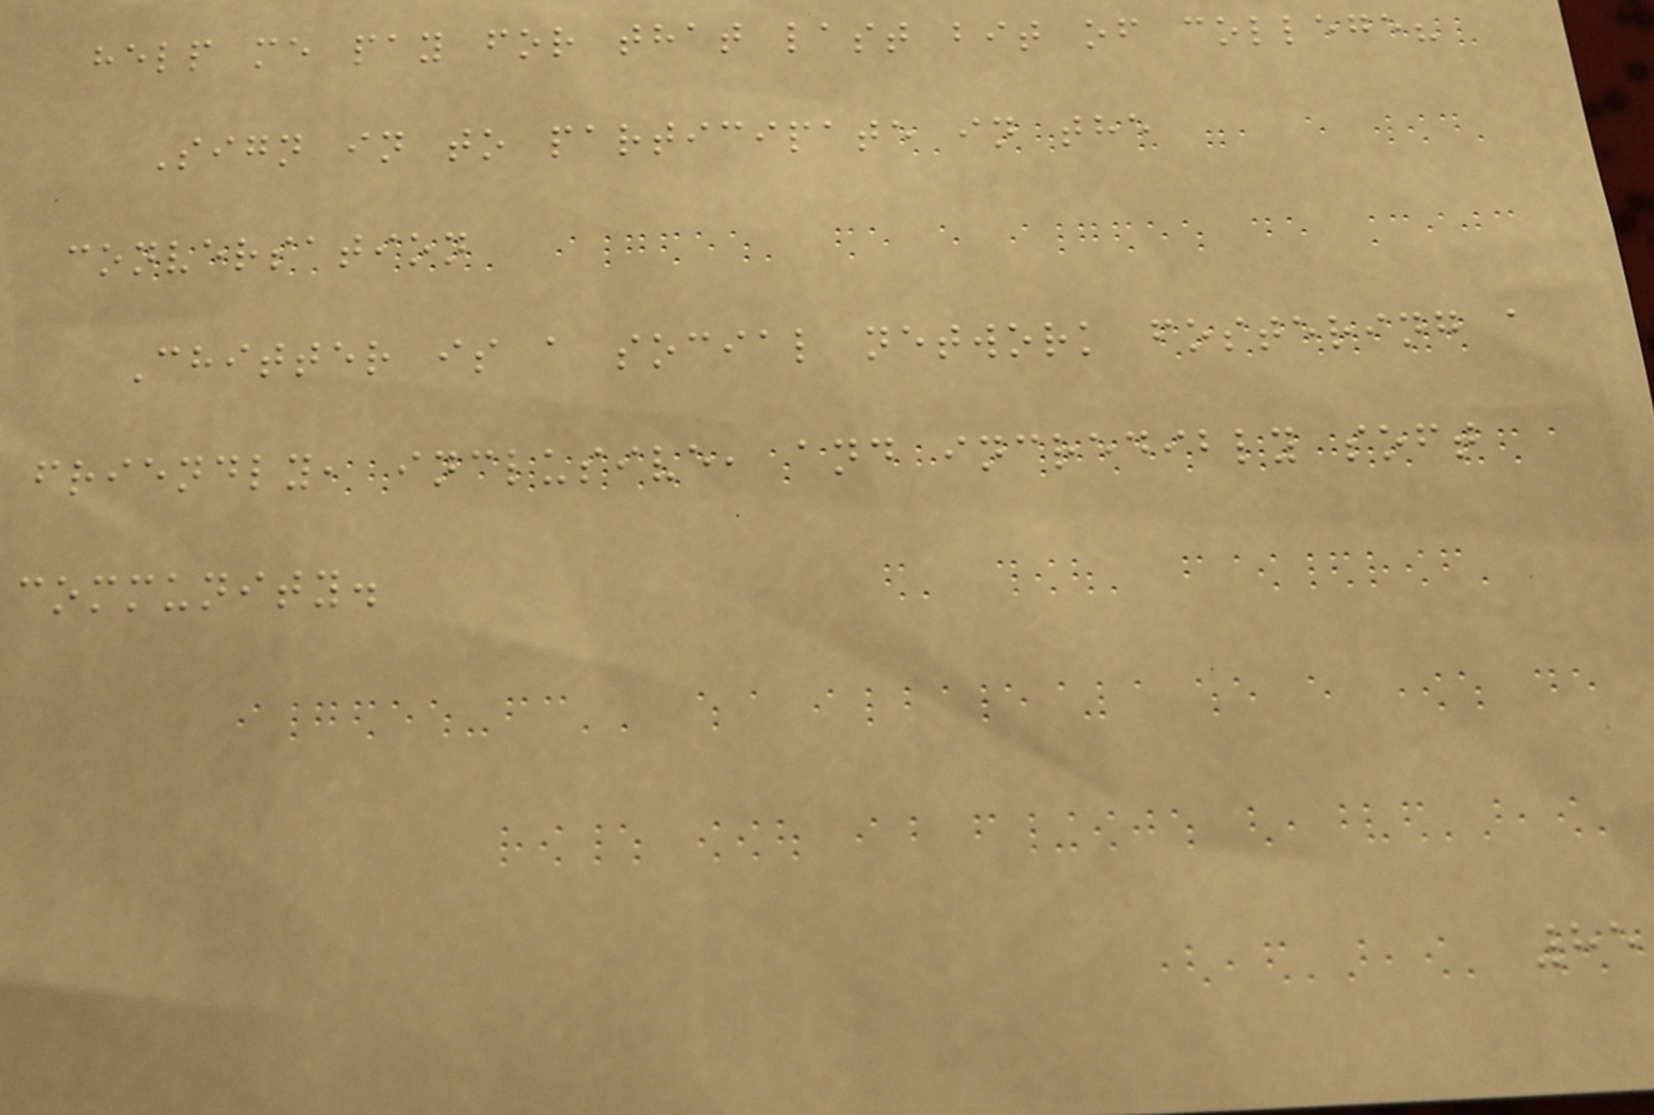help me pay for that last bit of college?
Sign in to participate in the
conversation
Chitter is a social network fostering a
friendly, inclusive, and incredibly soft
community.
85
